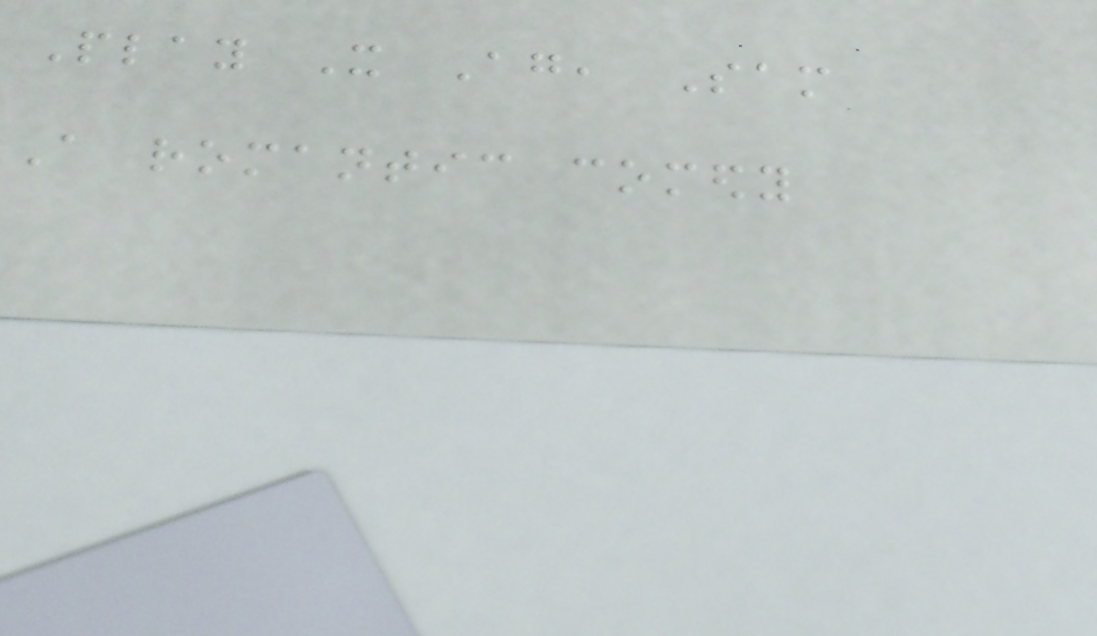Play It Again, Sam
A romantic comedy
